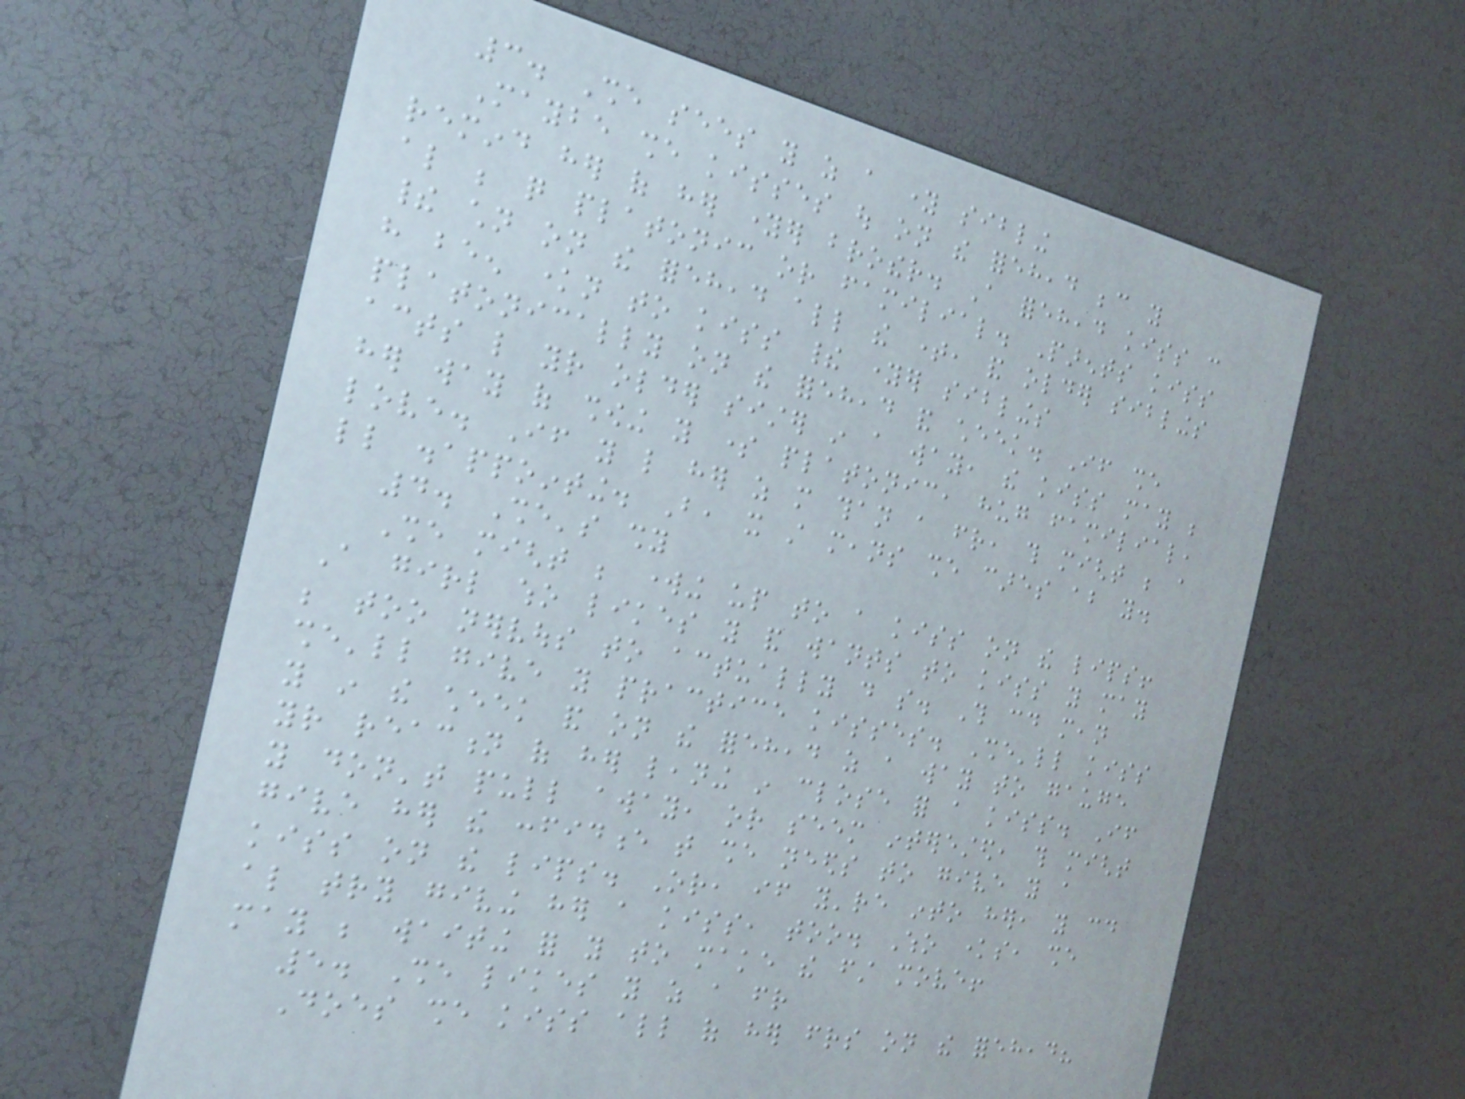3. She sees you as a young sibling
Maybe she kisses out on the forehead because you
remind her of her younger brother. A forehead kiss can
also be quite platonic or familial. Parents kiss
their children on the forehead all the time, and older siblings
have been known to kiss their younger siblings
platonically on the forehead and cheek. If she
acts like your older sister in a way, the kiss may be
her way of showing you some platonic, hug familial,
love. If you like her as more than a friend, this might be a
little disappointing. But, it still means she cares about you.
4. She's shy
She might be working up to a kiss on the lips!
A girl who likes you and wants to kiss you may
be too nervous to actually do so. This could mean
she'll give you practice kisses. She'll kiss
you in the cheek and on the forehead as a way to gauge
your reaction of her leaning in close for a kiss. If
you don't pull away, or seem interested, this might
give her the confidence that she needs to give you a
kiss on the lips. Or, if you're into her, you could
also try giving her a kiss, too. Who knows, she
may be waiting for you to make the first move!
5. She likes you as a friend
Does she kiss all of her friends on the forehead?
